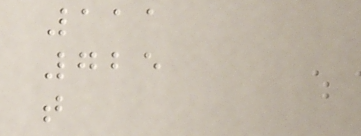111
725
t
